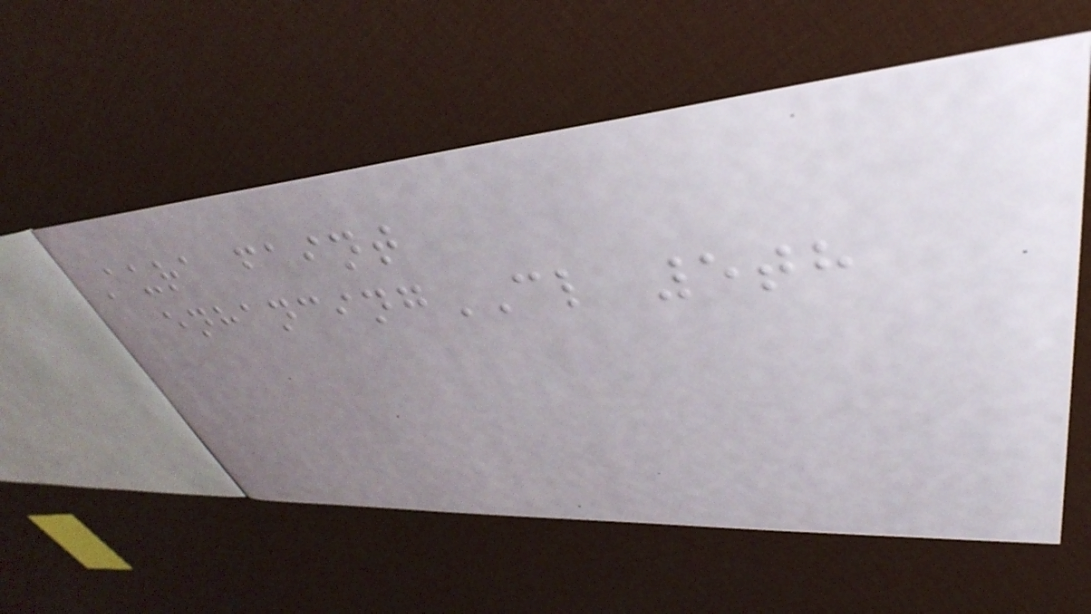Aura faint
enhancingCL 5th
